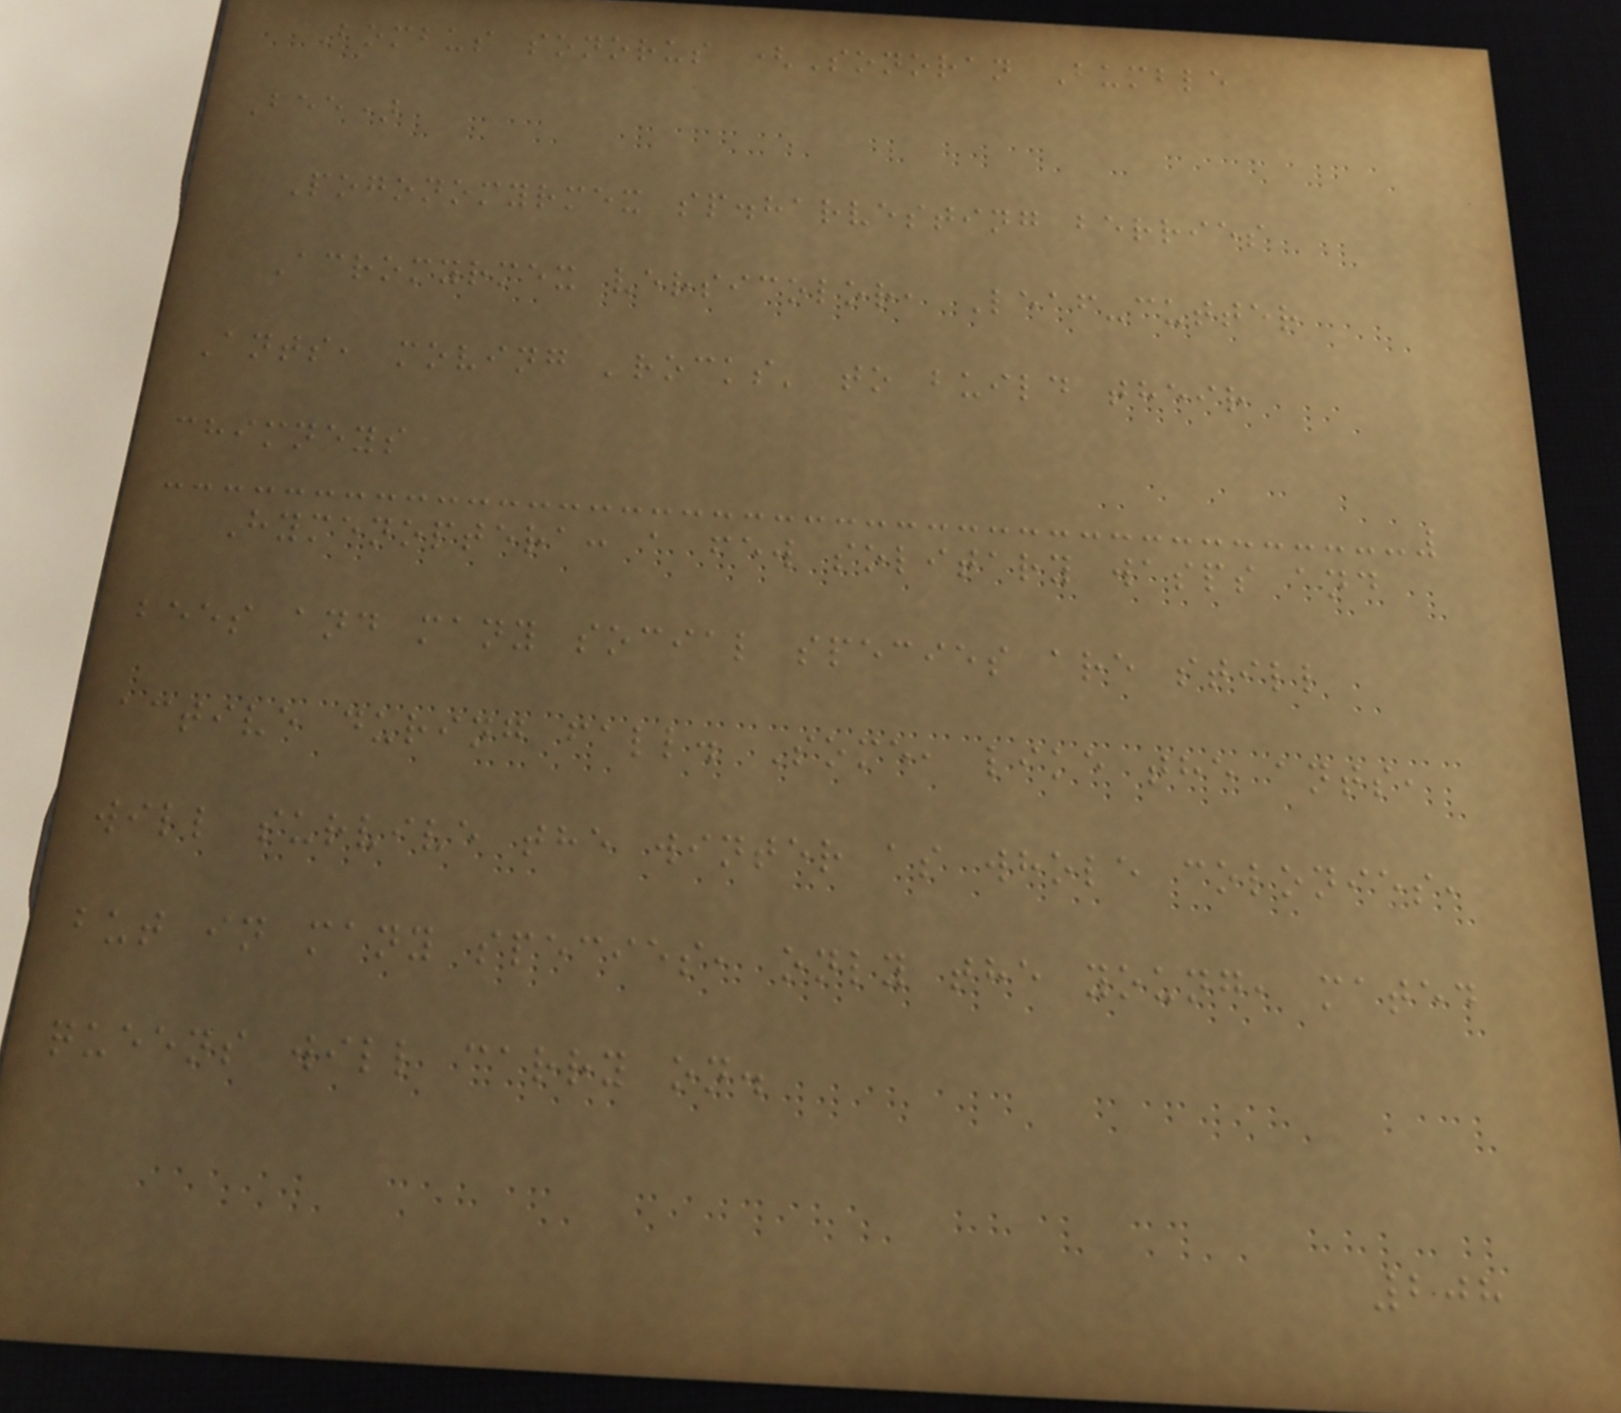Bombus sonorus (Sonoran Bumble
Bee)
Pogonomyrmex sp.harvesting berries
Acromyrmex versicolor, Leaf-cutter
Ants, moving 'rocks' to build their
chimneys
Hymenoptera: a few solitary wasps and
bees and many social species are still
active during fall. Some, like the ants,
will survive the winter as whole colonies,
but in many species, only the young, mated
queens will carry on.
208
